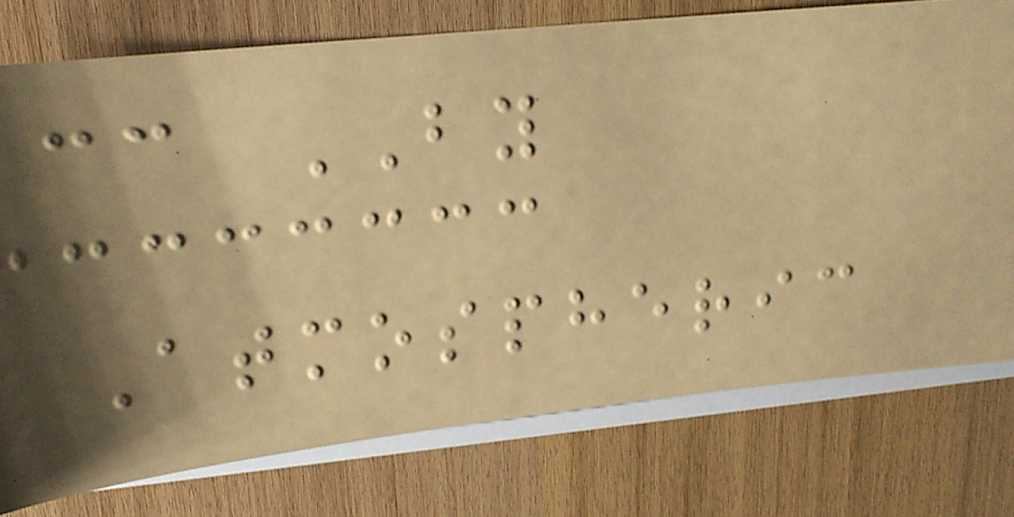cc BY
Atmospheric
